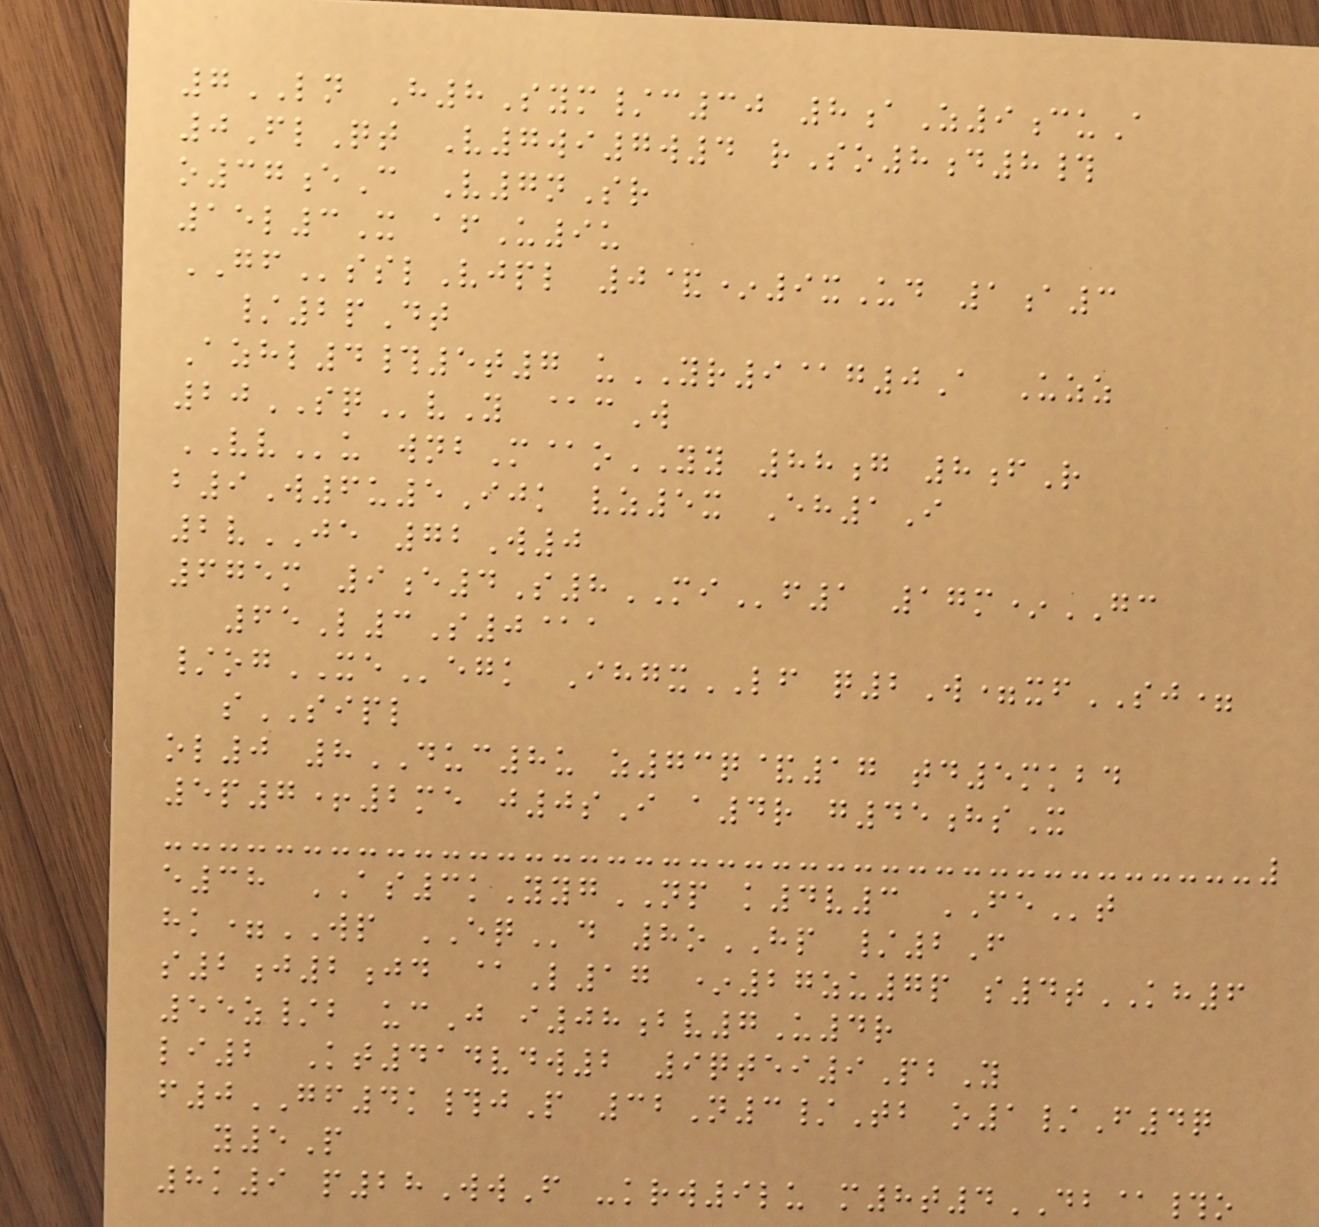7LN H8Sym/c30 8aZ9cuA
0FlQt V7wi7w4 rSo8d8#
o37eC V7nSr
15l3X afU9u
GFsslVjpl 0&*9xUd 1a3
/2pDt
Azhl4#5t7 uYR9@g0A Uzz
20SQvY @cW
VVu wnbM@oYY 88g 8fR
b9W6u5Ijk vz5x Eh1I
2vJE 72W0
675m 9e4S8MIf1 17m*GC
65L3S0@a
/ogXEegk IhgxLF q2W=xfSJ=
sSIPL
ol0 8DUC8u z73q&17 td5mkbd
5p7+2me j0sI a4r g45hsX
e38 AS3kYygNP k4v3 FEt
hk=WP EQd 8oHP /2F
s2j2jd @L17 *27zu7p s4tKH6
55z/b ucJ i08bv7U4r
li2 Kt414vdw2 9qtei9PbY
f0GF4k#jP 32N3/Tb o1/F4q
y5P
8k9 p28WwF -krw9lu m8t4DB@#o
